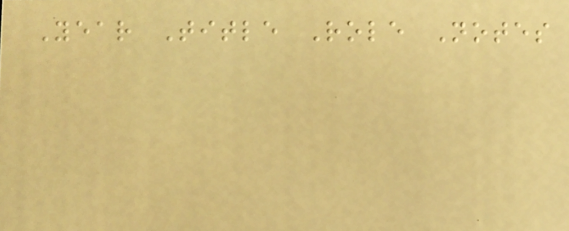Year Title Role Notes
